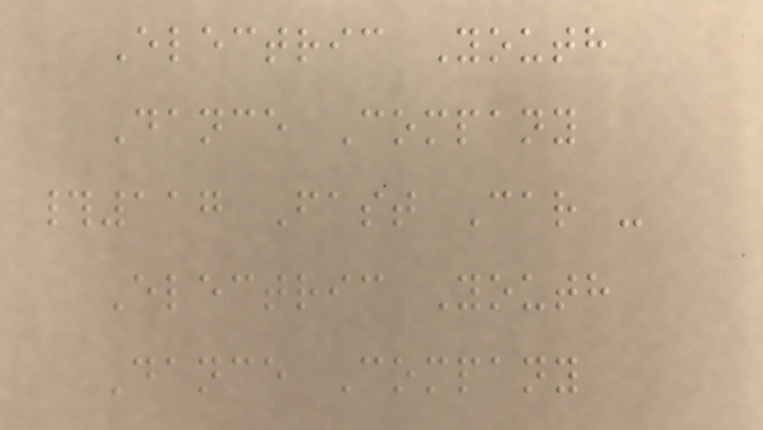Electric Youth
Dance Company
#117 Fast Car -
Electric Youth
Dance Company
